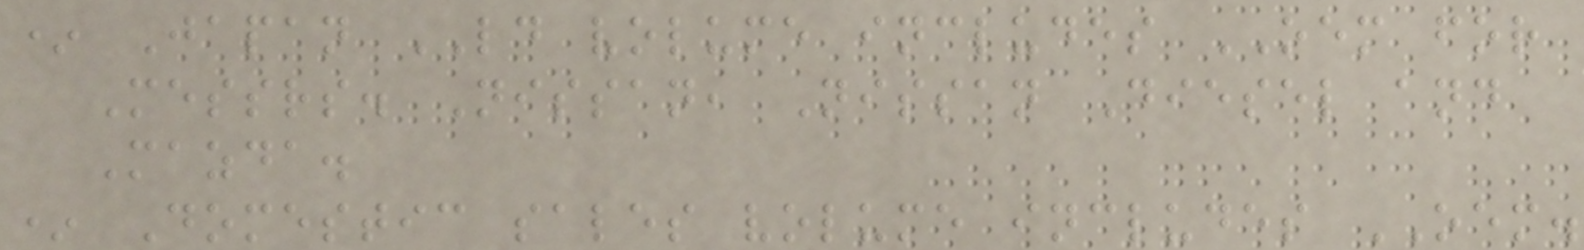* Japan LD volume includes OEM for
Messrs. Nissan, Nissan Diesel and
Mazda.
* Domestic sales volume includes OEM.
